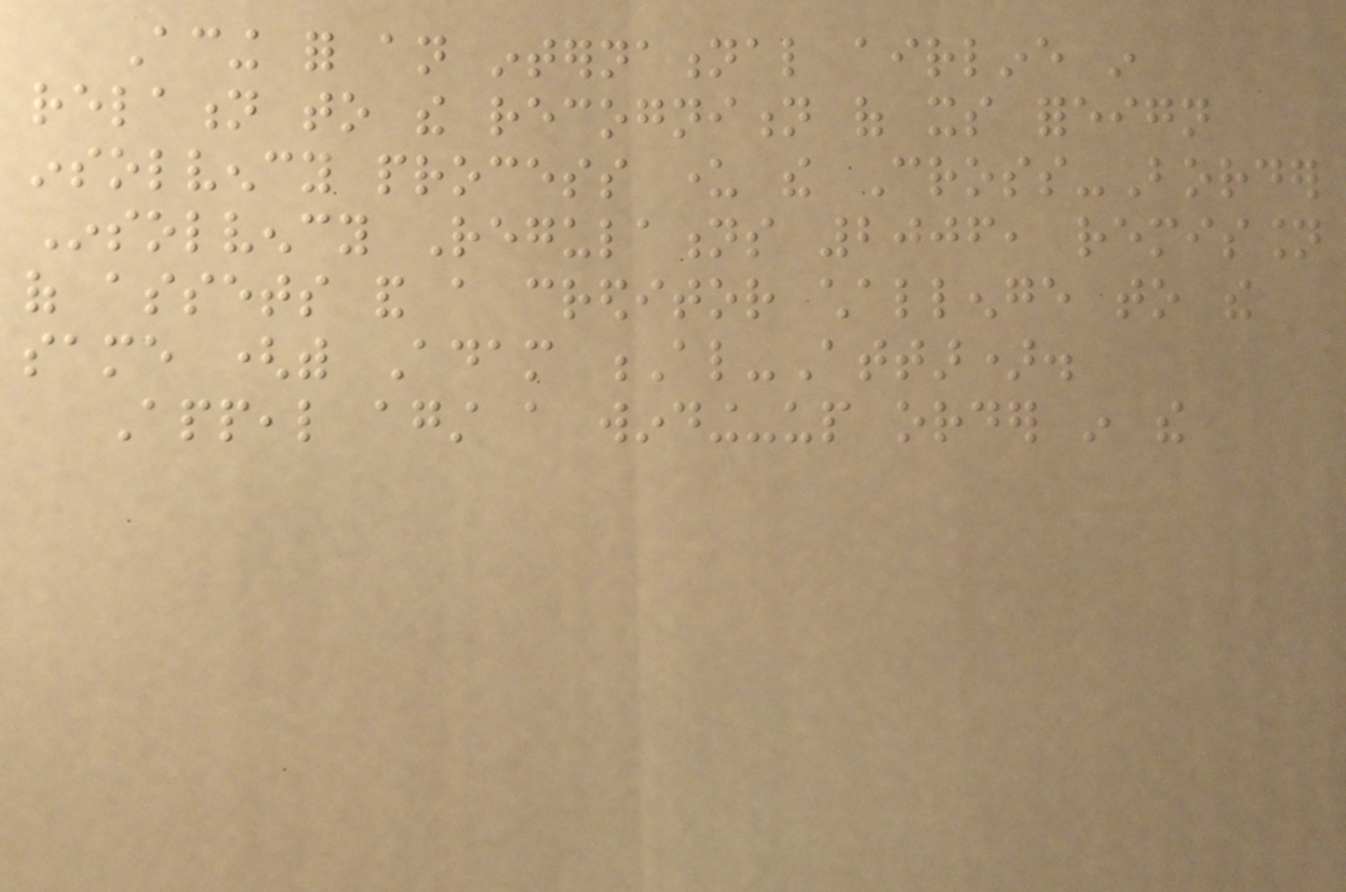Acing for an international airline in
relation to the recognition of its foreign
insolvency process under the Cross-Border
Insolvency Regulations 2006, remission
of assets and a creditor challenge to the
same (with Adam Al-Attar).
Appeal against a winding-up order in the
